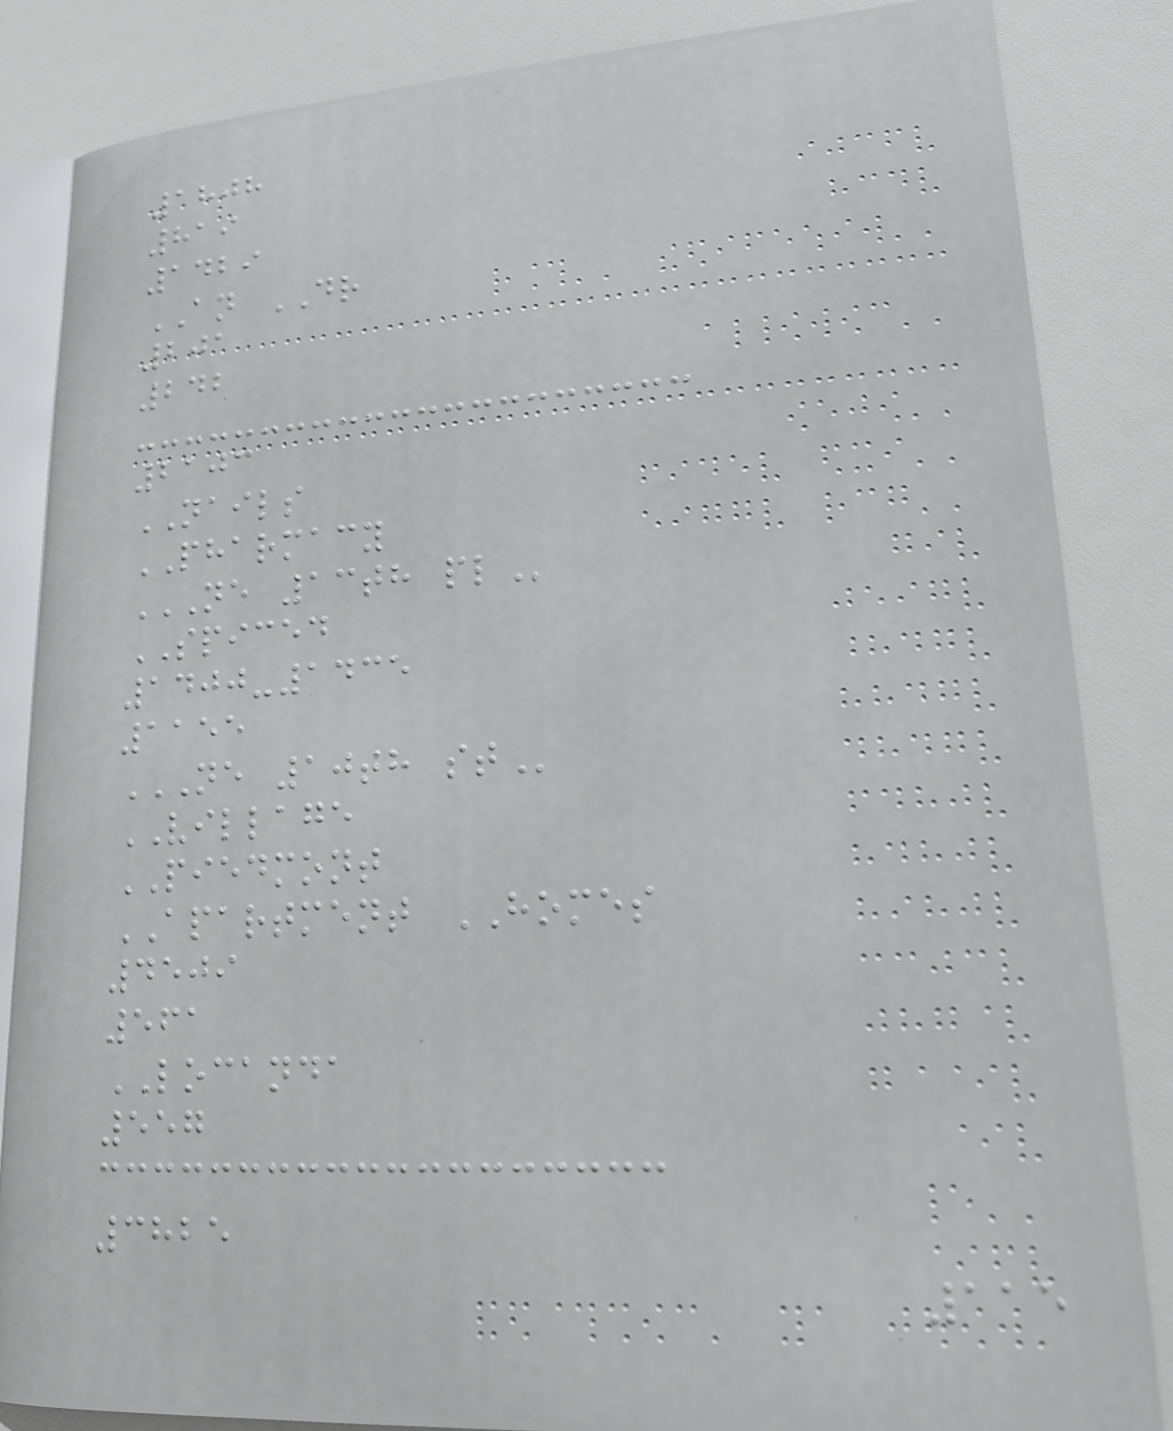1808
819
1429
AN DR
201
242
2103
NAILS
PHARMACY
NE 13TH PL
SPICED
1400-1435
1155
NE 10TH ST
VILLAGE
PIEDMONT
APARTMENT HOMES
4509
561
LOCANDA
557
3825
115
